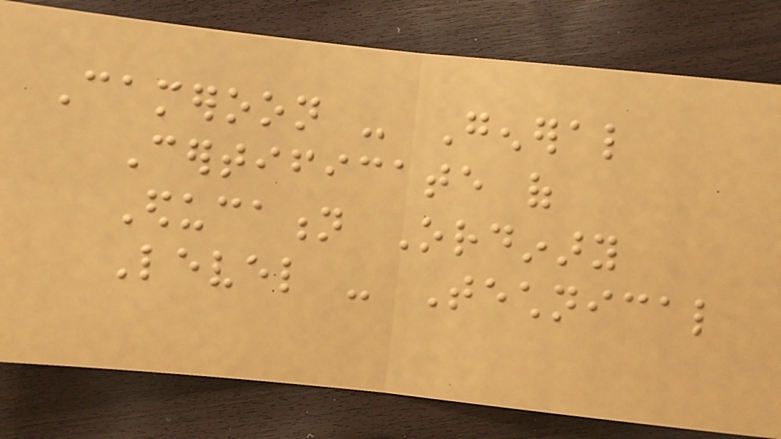Cameroon - General
Certificate of
Education Ordinary
Level - Technical
